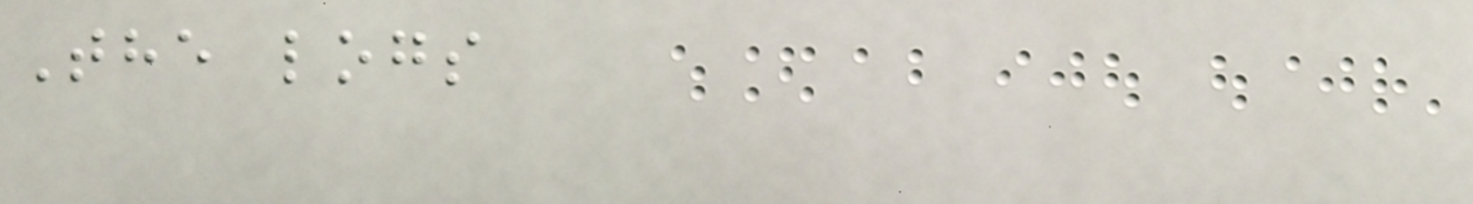The logs
